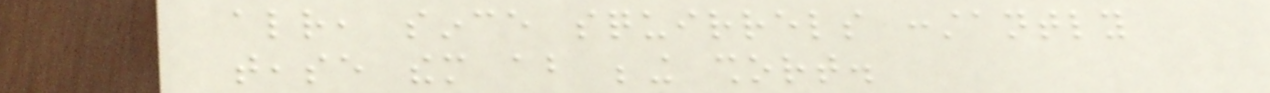already, since squirrels constantly
tease them about being short.
